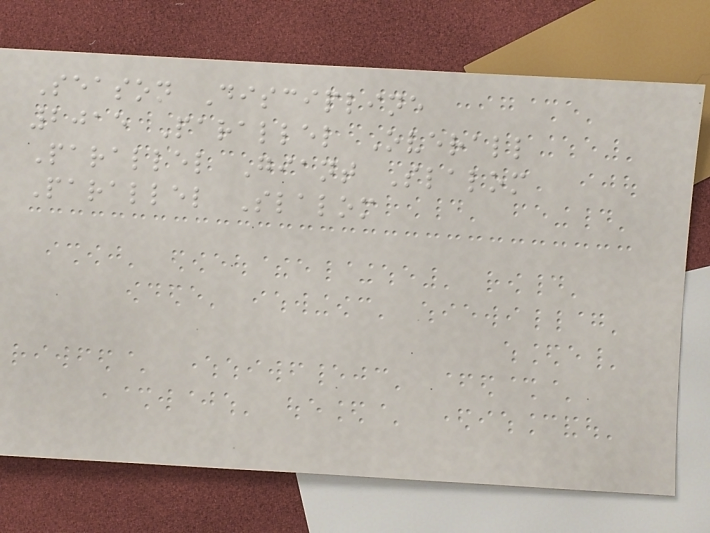Season Discipline
2015 Parallel Overall
Parallel Giant Slalom
Parallel Slalom
